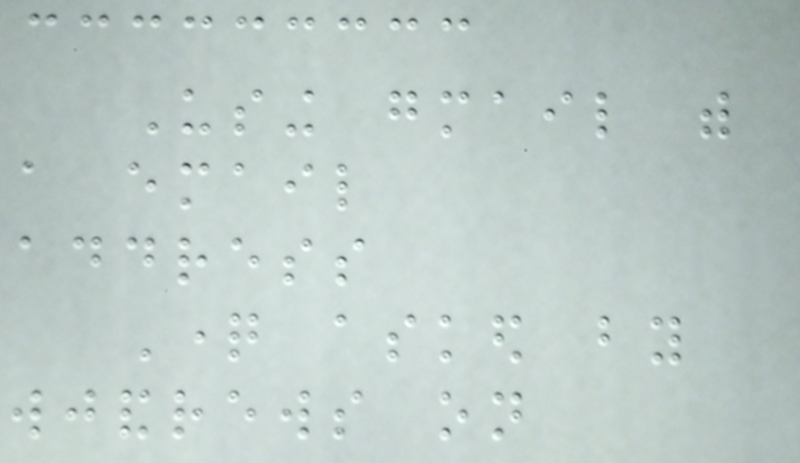Using gmail with
a email
address
Question asked by
wjandrews on
